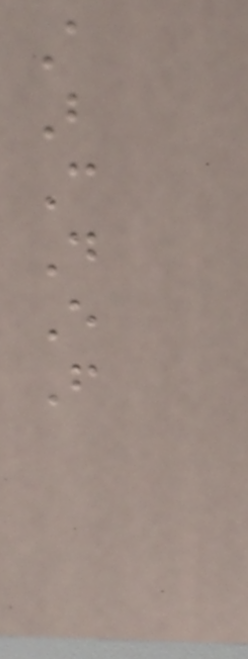A
B
C
D
E
F
